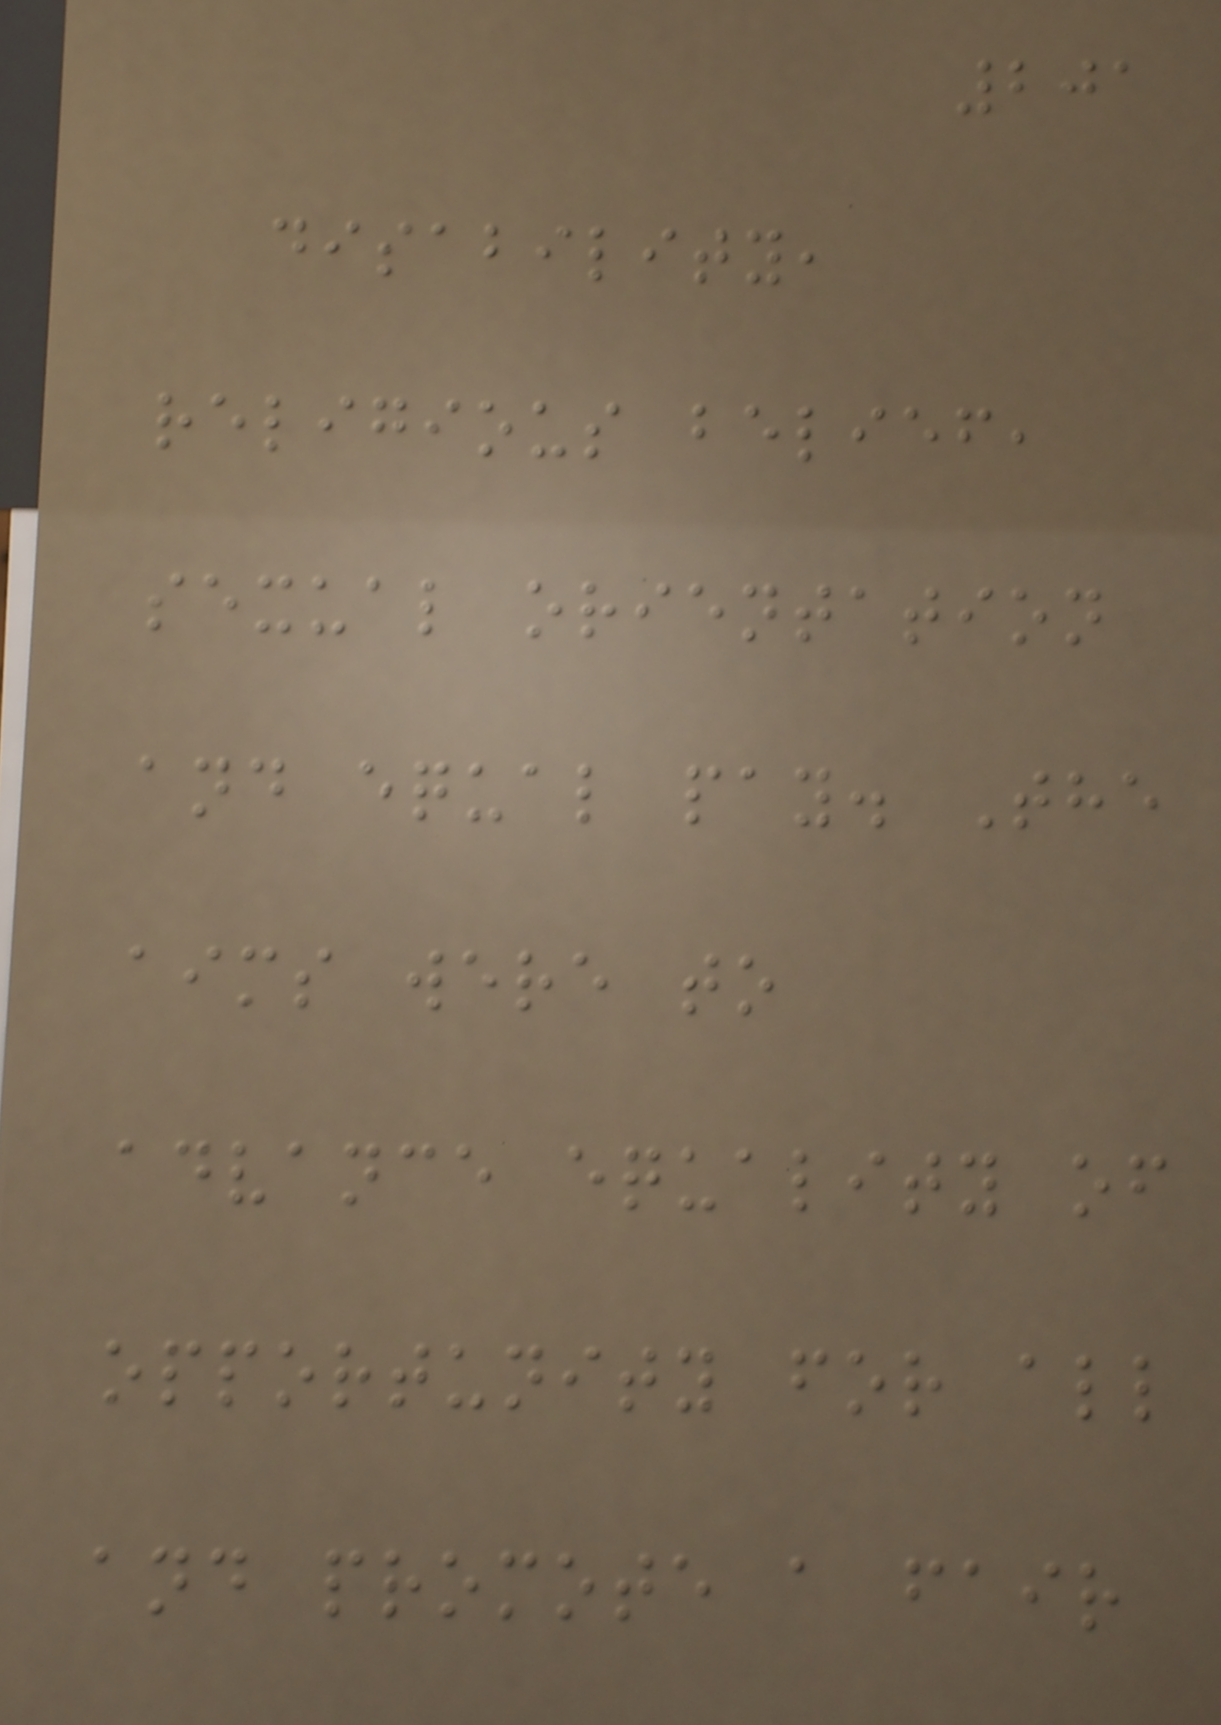201
disability,
religious belief,
sexual orientation
and equal pay. The
aims were to
advance equality of
opportunity for all
and promote a fair
